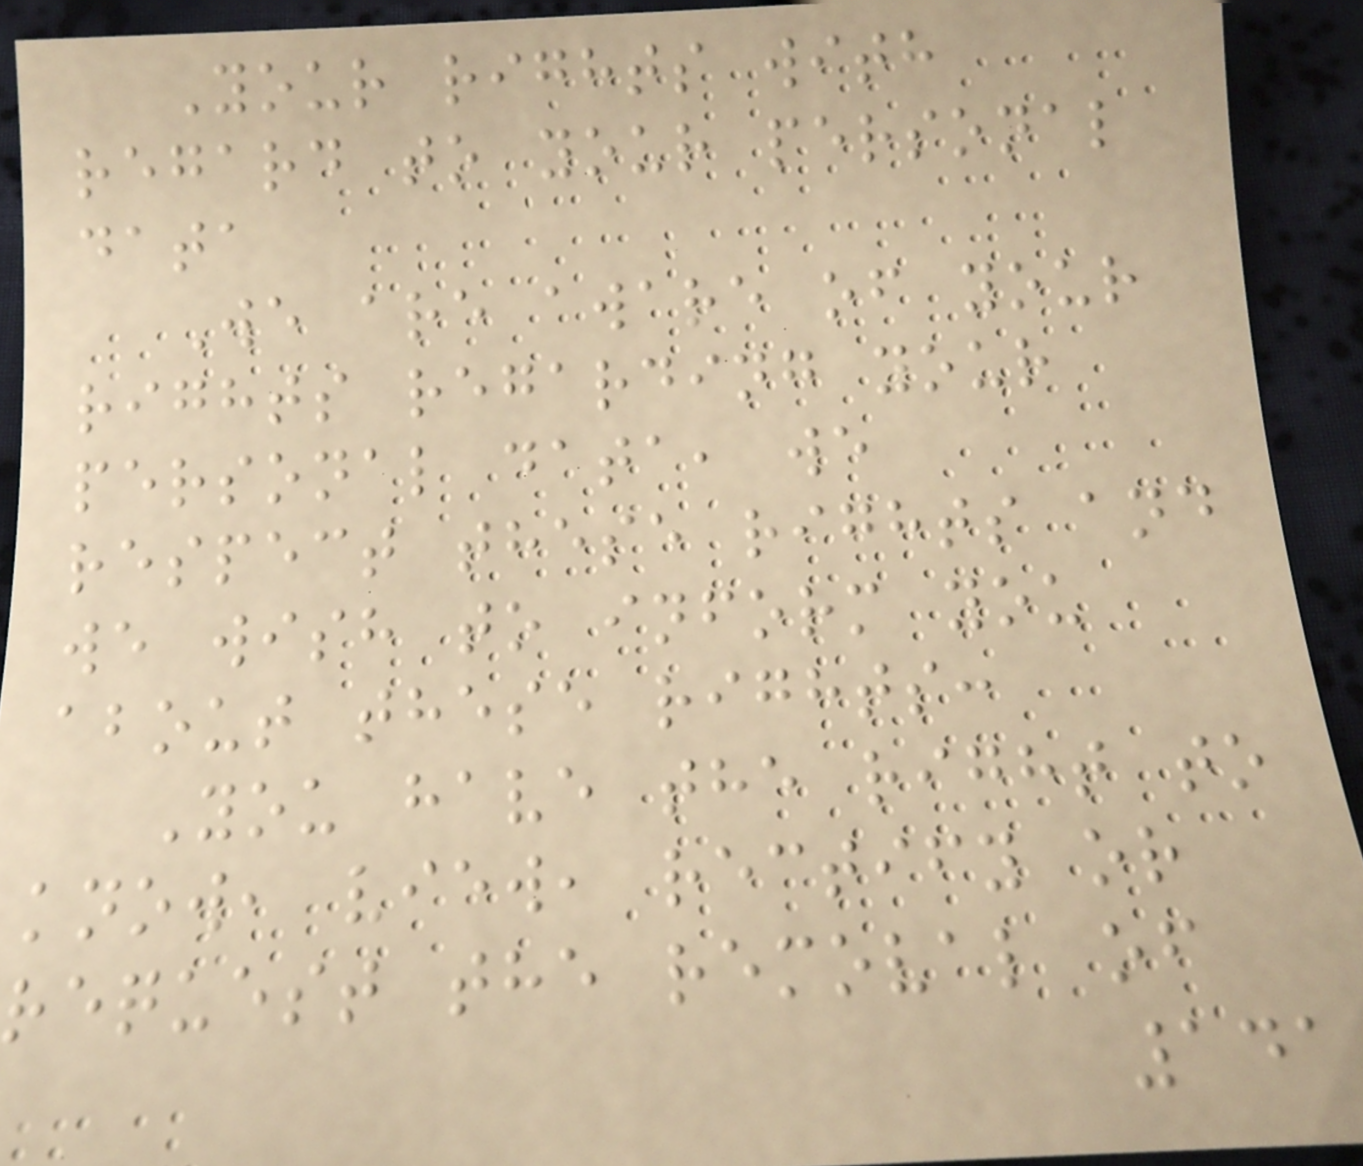Your rights with
regard to your personal
data
We are aware of your
rights regarding your
personal data, we
respect these rights and
we wish to inform you
about these rights:
You have the right to
know, view, rectify or
request the removal of
141
